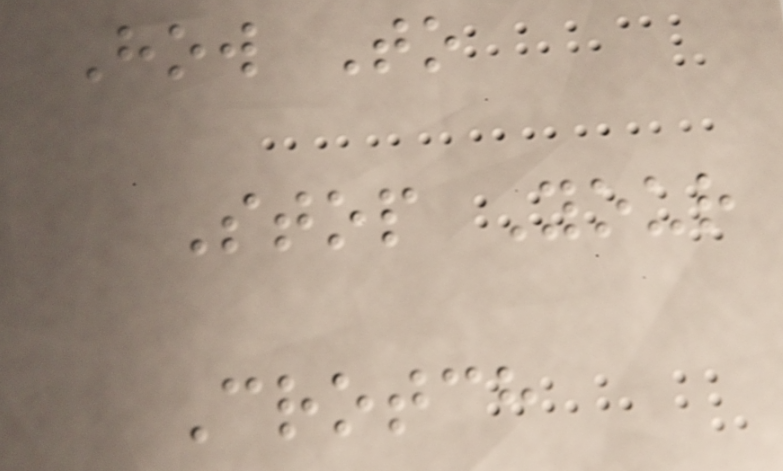How To
Stop Your
Crotch
